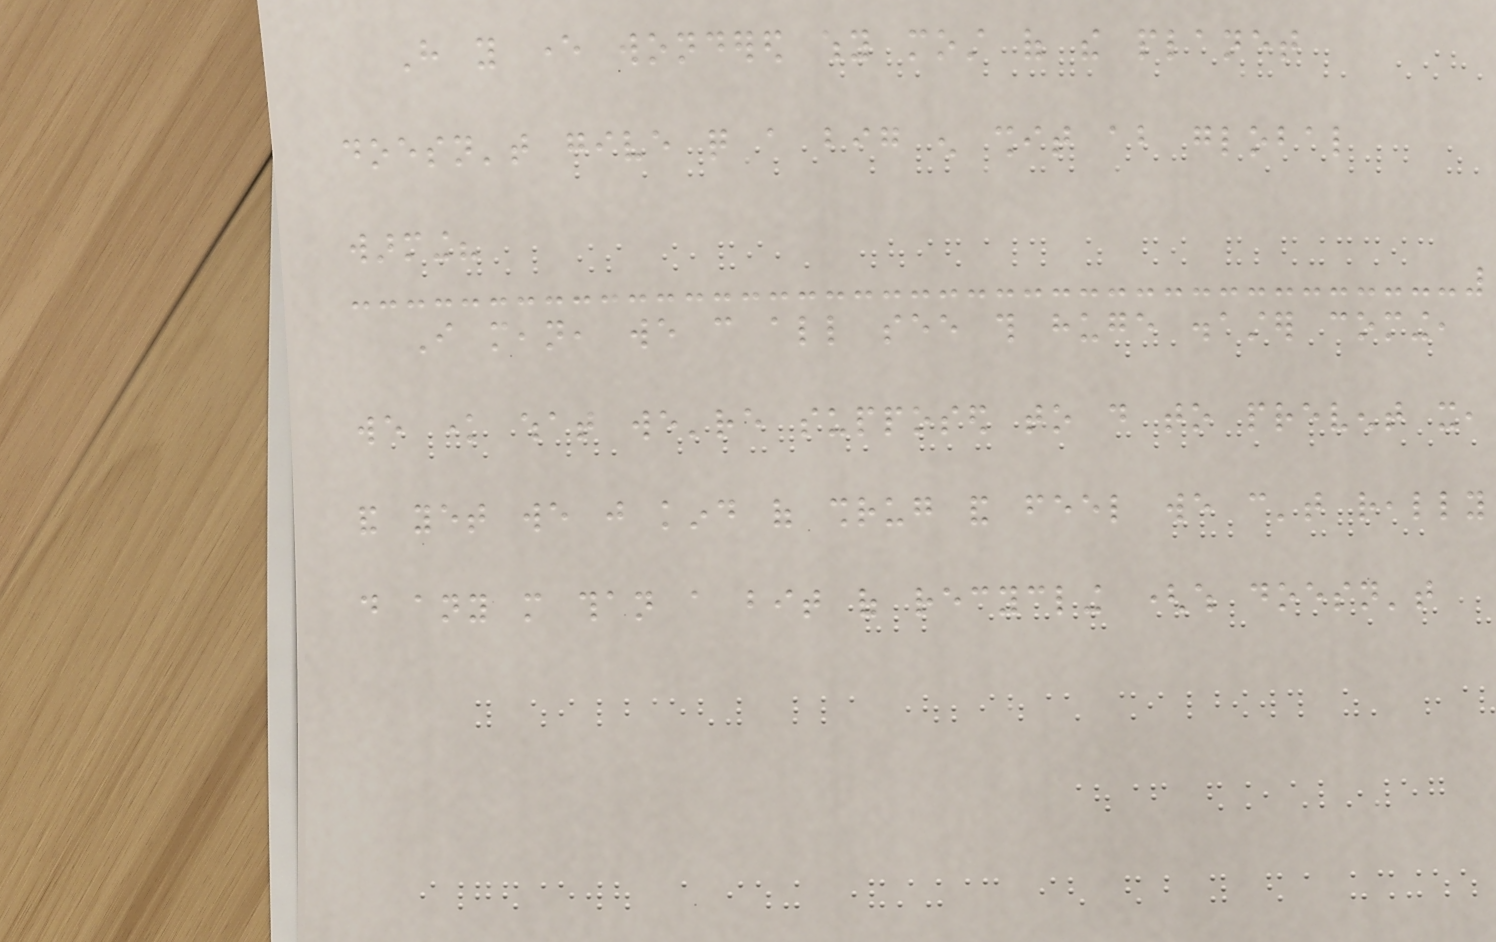Have you ever wondered why most of the planet
doesn't give quite a big enough shit about global
warming?
I mean, we can all see this huge disaster coming,
we know what we're supposed to do to prevent it,
and yet we just kind of shrug and feel we can't really
do any more than a bit of recycling (which doesn't
